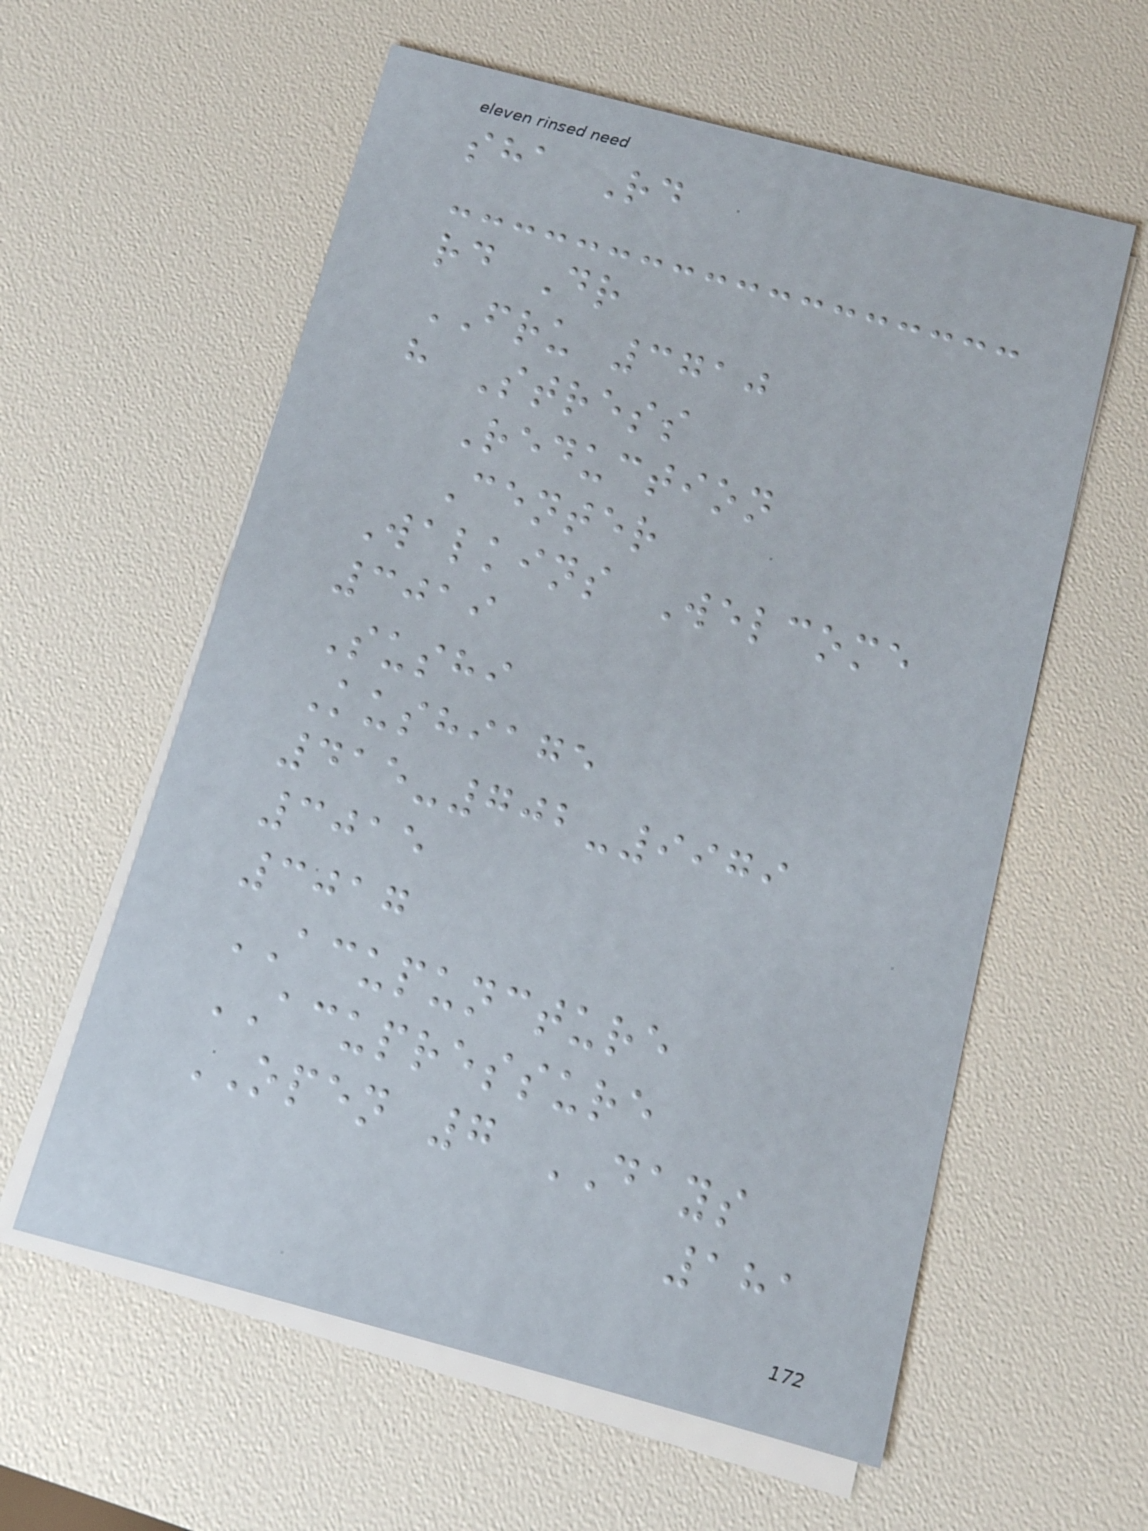sha Rd
rd Dr
FRU 3710
h Stress
Reduction
Center
Walkins Welcome
3019
Sushi
Kushiage
415-702-9979
3015
3017
ACUPUNCTURE
ACUPRESSURE
OPEN 7 DAYS
181
